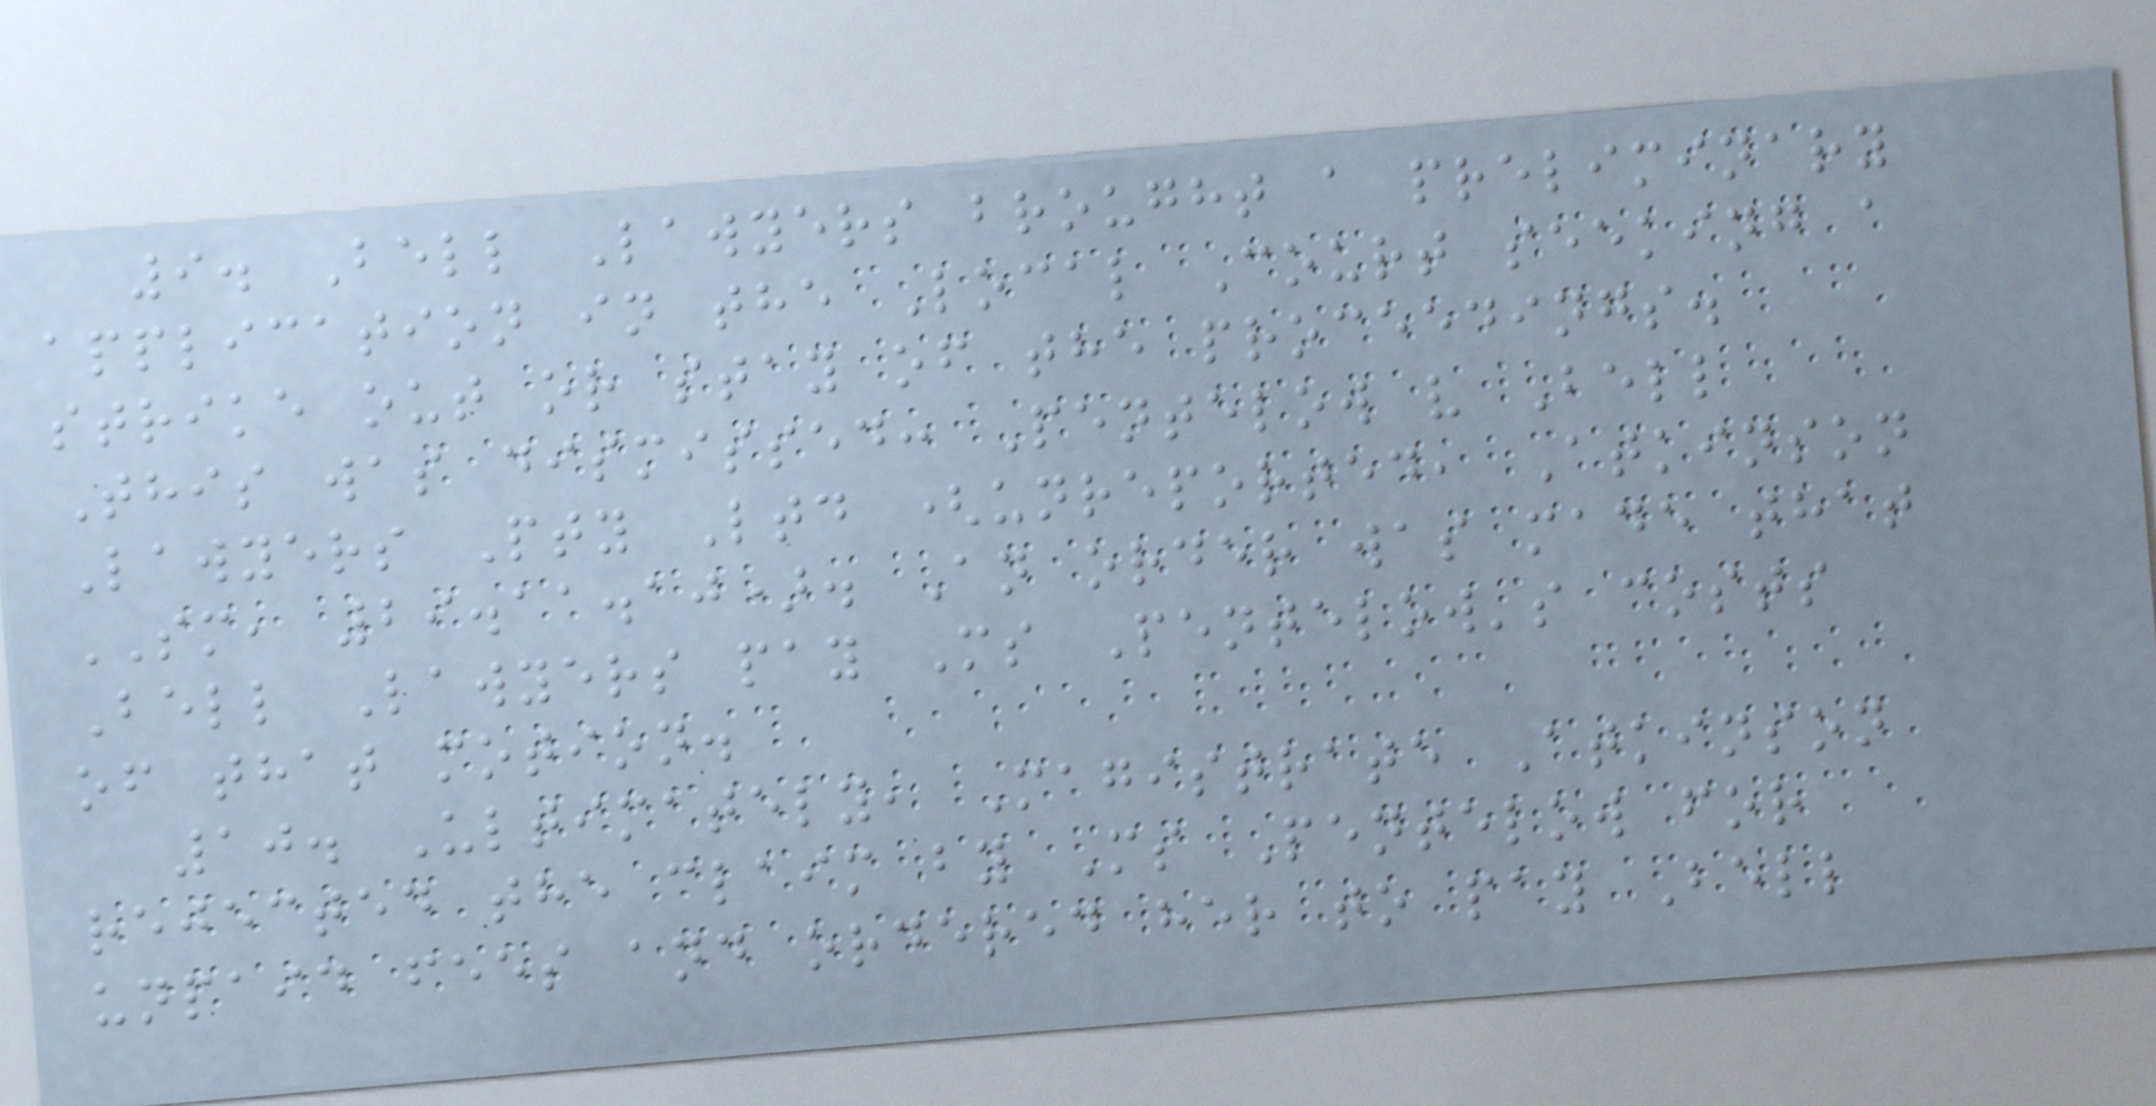9. Bell Lawyers brought a preliminary
application in the Local Court seeking a
strike out or stay of the proceedings.
This was dismissed: Pentelow v Bell
Lawyers Pty Ltd (unreported, Atkinson
SM, 29.11.10). An order was made that
Bell Lawyers pay Ms Pentelow's costs
of that motion.
10. Ultimately, Magistrate Atkinson
rejected the claim by Ms Pentelow for
unpaid fees and ordered her to pay Bell
